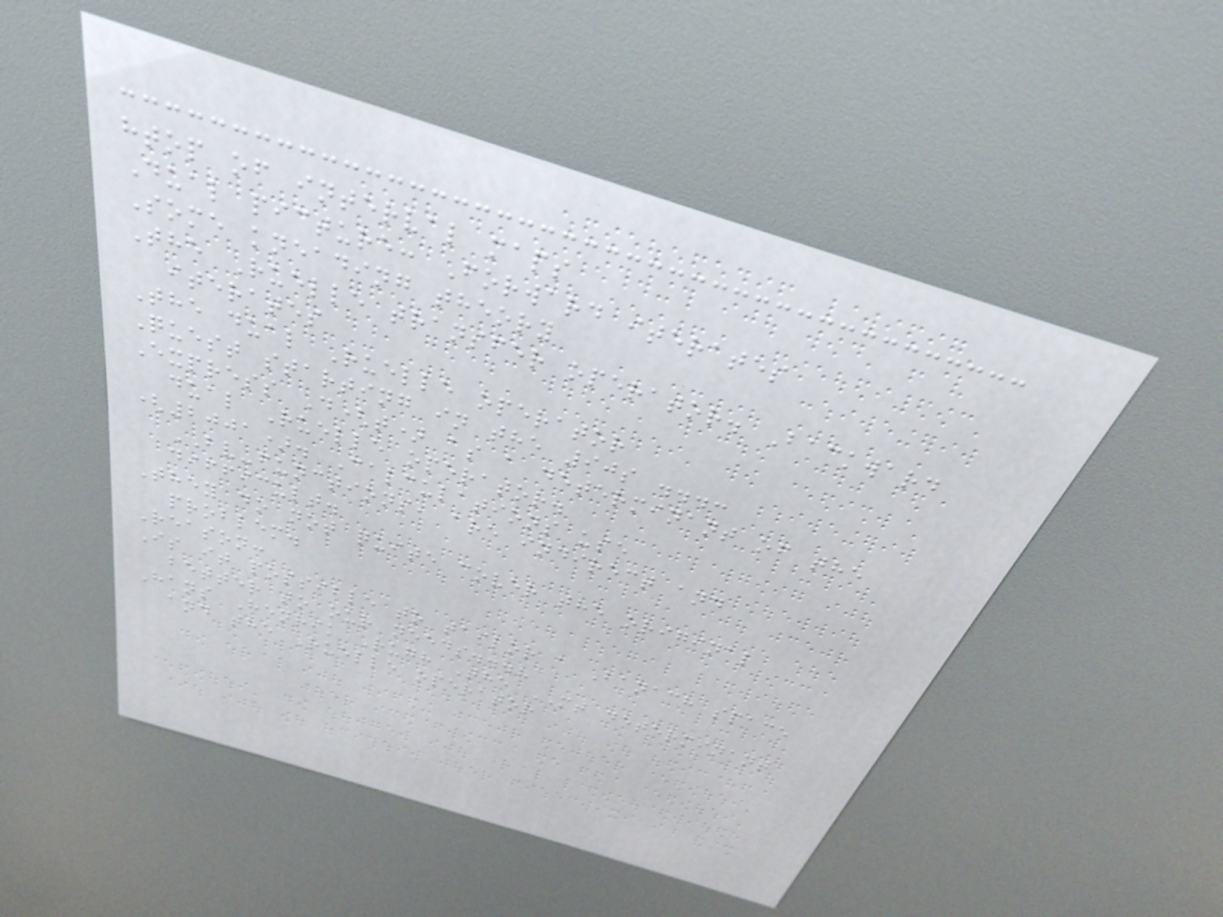htop of interval maps
Dual picture: Forward iterates
Some kneading theory
The Ruelle transfer operator. Backward
iterates
The dual Ruelle operator
Quest starting in the 90s ...:
Express D(t) as a determinant of the
dual Ruelle operator.
(2001). Calculations use
BV-functions, are indirect and
difficult.
They do not quite cover the original
problem.
Reason:
Is it possible to tailor a Banach space
better to our needs...?
Hans Henrik Rugh The MT determinant
and the Ruelle operator
